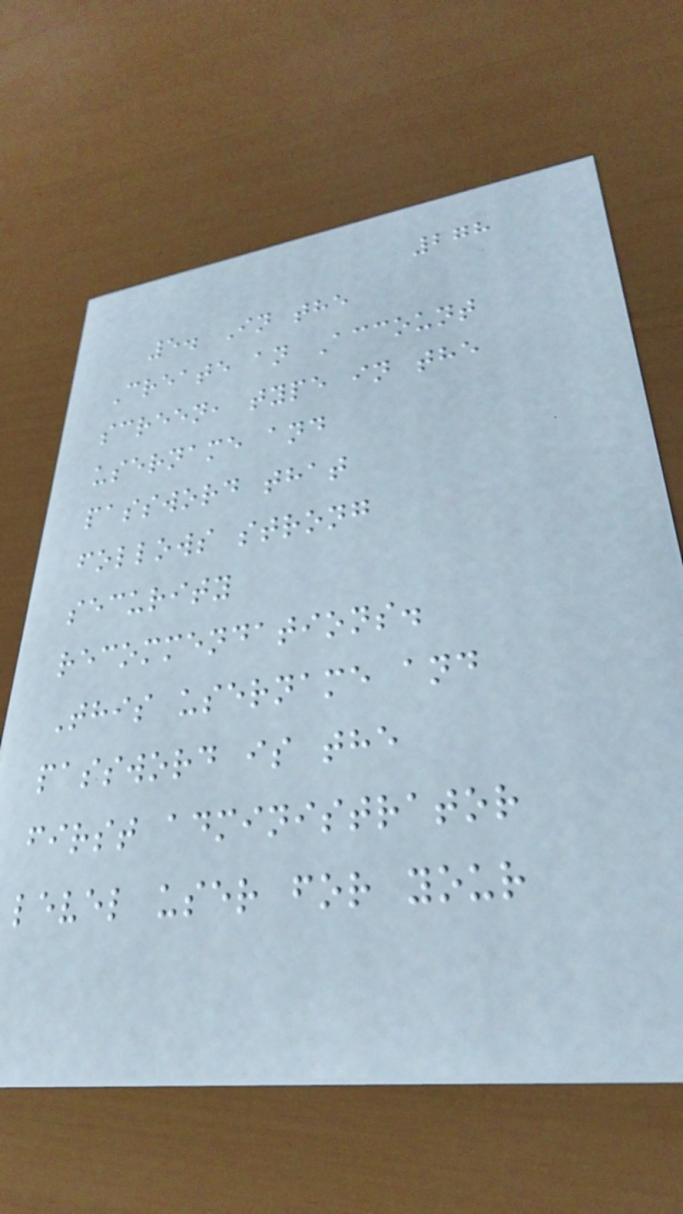278
5. In the
Create an Account
screen, type in the
username and
password that
follows strong
security
recommendations.
This username and
password is the
first administrator
level user for your
